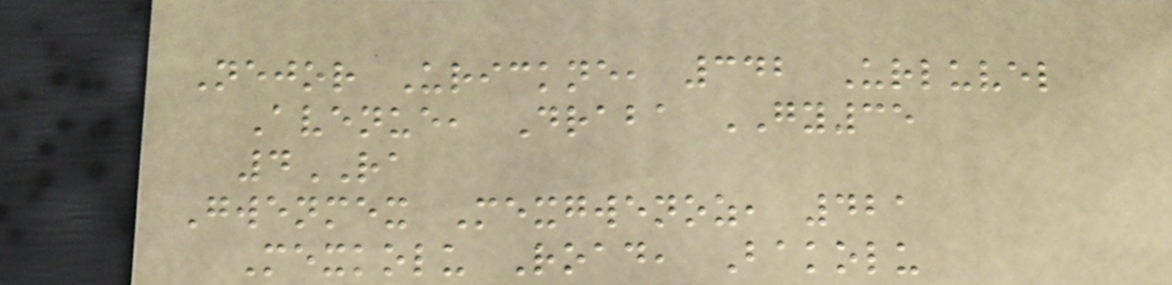Nejor Urickne, 342 Urluvel
Avenue, Draba GY35
4RA
Gwenmex Mexgwenoz, 421
Mexkolu Road, Bakolu
